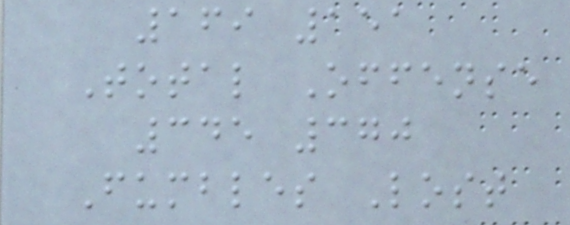169 151
Total Offense
345 370
Fumbles Lost
